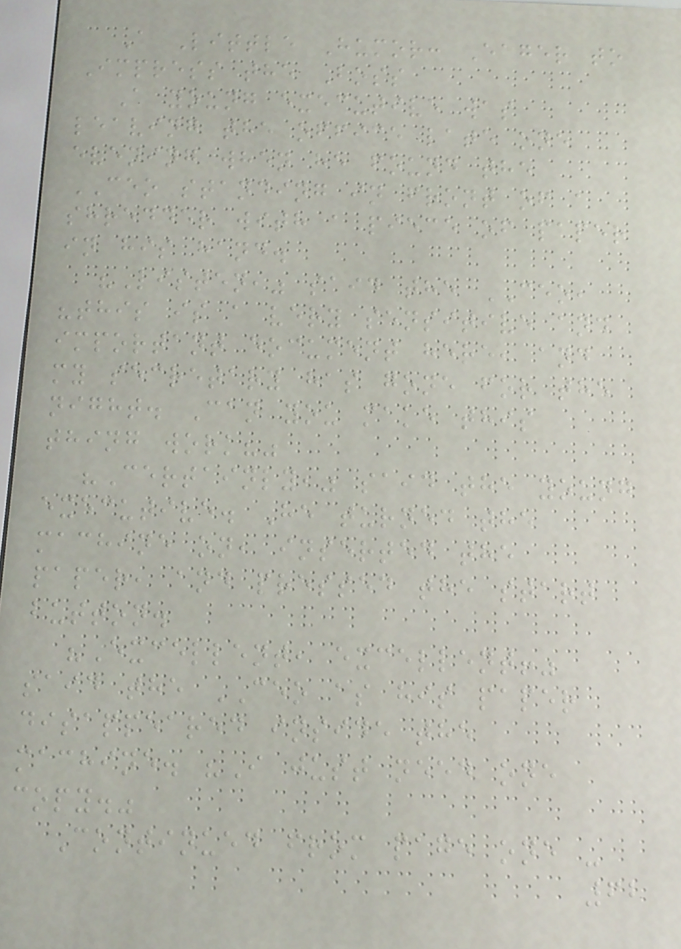A Little Humor: Eager to
Impress the Boss
A young executive was
leaving the office late one
evening when he found the
CEO standing in front of a
shredder with a piece of paper
in his hand.
"Listen," said the CEO,
"this is a very sensitive and
important document here, and
my secretary has gone for the
night. Can you make this
thing work?"
"Certainly," said the young
executive. He turned the
machine on, inserted the
paper, and pressed the start
button.
"Excellent, excellent!"
said the CEO as his paper
disappeared inside the
machine. "I just need one
copy."
Continued from page one -
62
